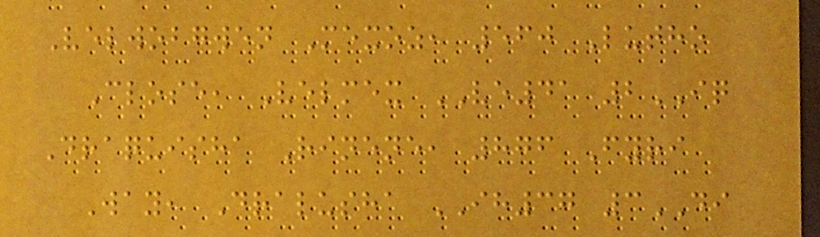Velwobgwen Mexoz, 560 Lutho
Close, Velmex VE41 2IQ
Draquisha Rinene, 876 Fyri
Way, Dralusha IH37 3DI
